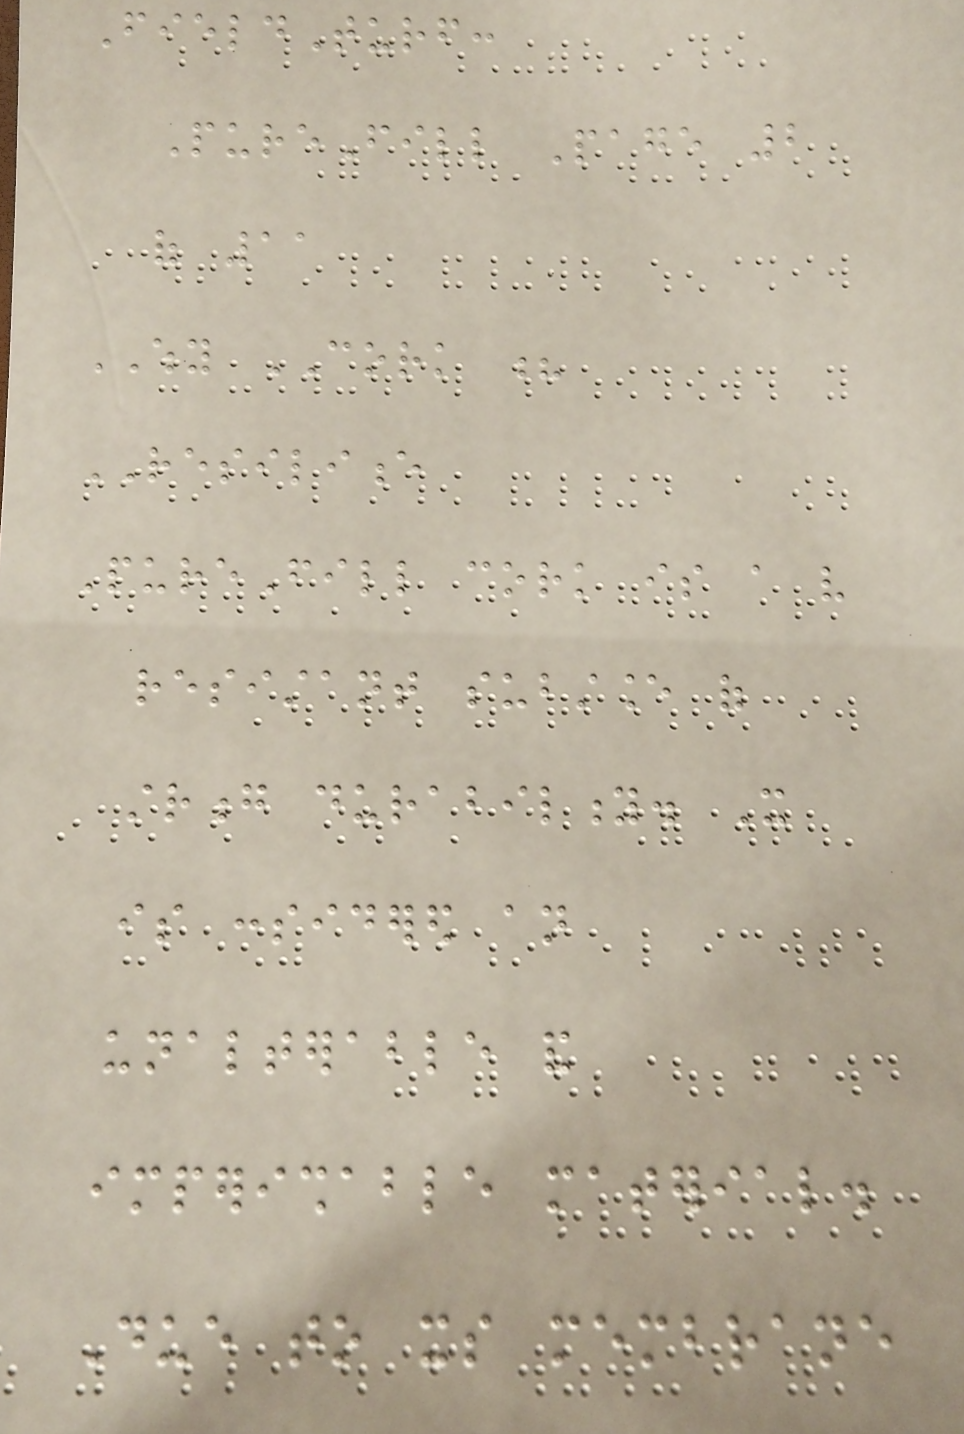FieldTurf:
PureFill Page 2
of 11
WHY CORK ?
RESILIENCE
PureFill cork is a very
resistant substance of
strong durability. It
is considered an
unalterable and
imperishable material.
Due to its membrane
